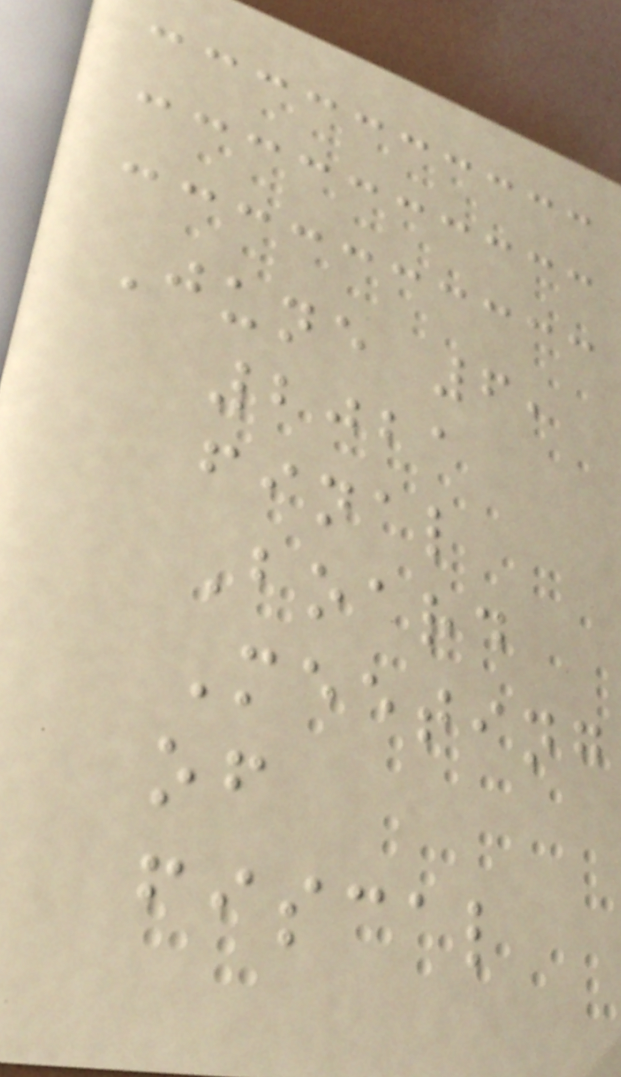June 6,
2021
final
Board
Meeting
of
fiscal
